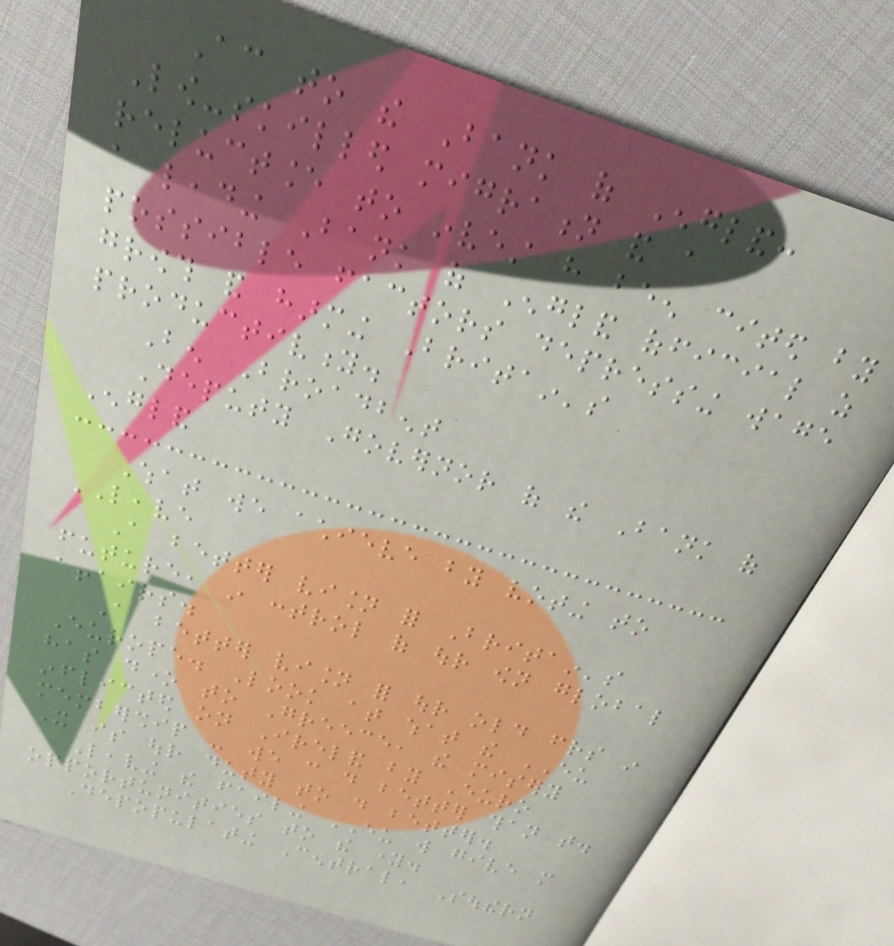According to the Bank of England:
Low-skilled migration and a
reluctance to invest have been cited by
a leading Bank of England official as
possible factors depressing wage
growth and harming Britain's
productivity.
Ben Broadbent
Deputy Governor of the Bank of
England
What we achieve by voting to
LEAVE
A better vision for Britain's
future, in control of our own global
affairs.
A better vision for our old friends in
Europe. Look at what the EU
has done to Greece, the misery
inflicted on Ireland by Euro
membership - we can do better than that.
It is our duty to do better.
Leaving the failing EU will give more
opportunities to the young.
Depopulating Central, Southern
